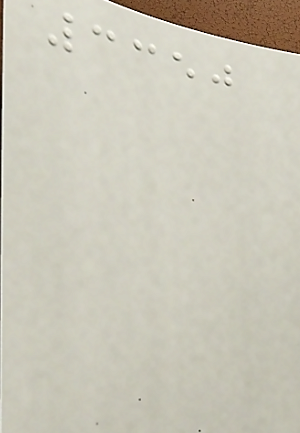3350
